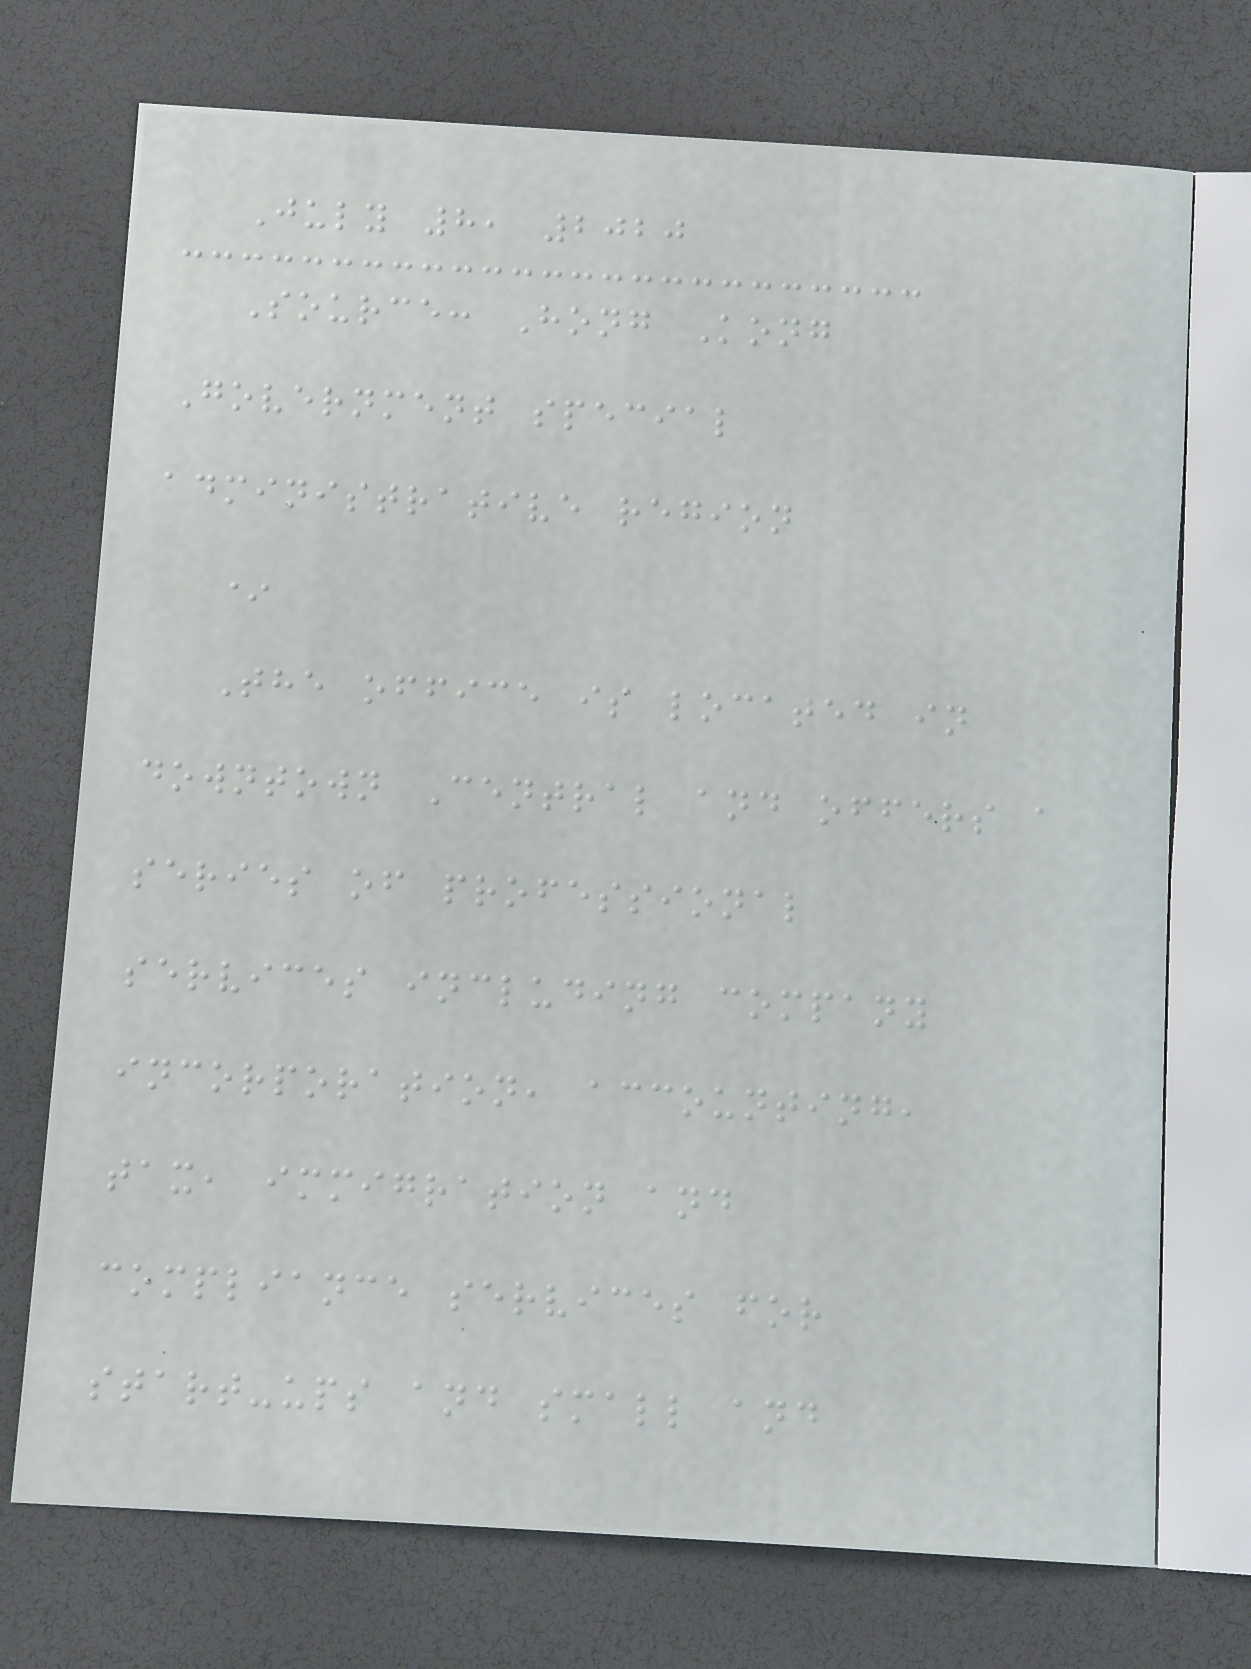July 8, 2020
Source: Hong Kong
Government special
administrative region
*
The office is located in
downtown Central and offers a
series of professional
services including company
incorporation, accounting,
tax, immigration and
compliance services for
start-ups and small and
